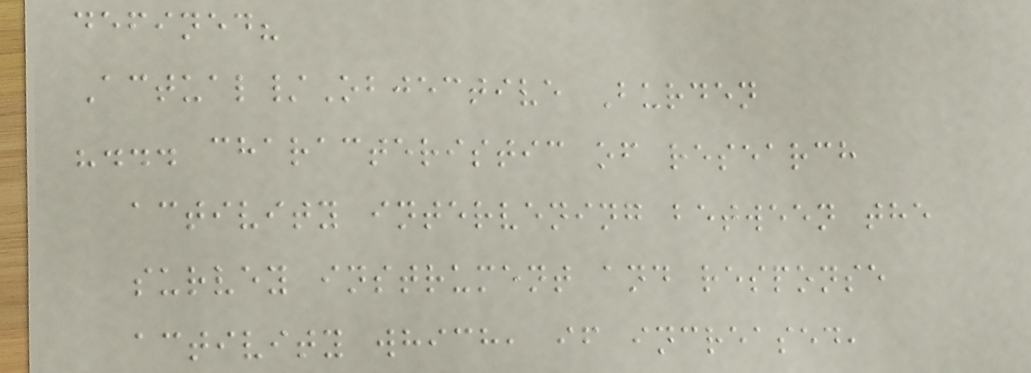defined?
Actual/Objective Burden
"... characteristic of research
activity intervening between the
survey instrument and response
activity which, if increased,
